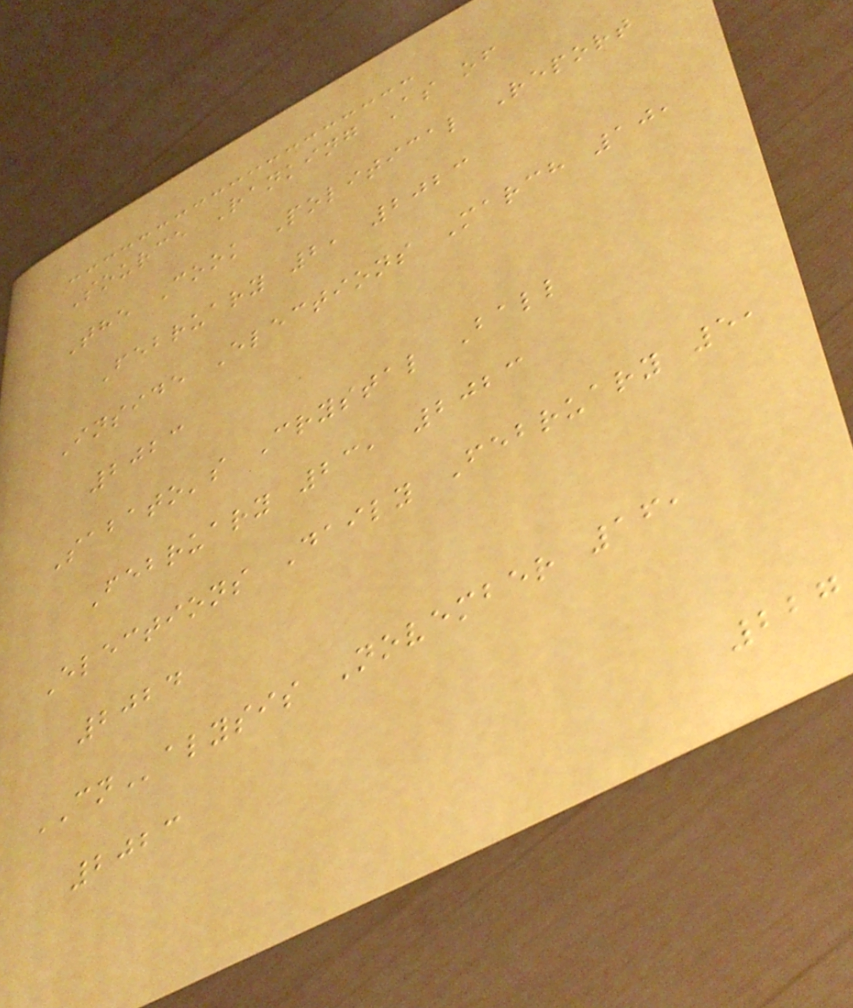Source Ranking As of
The Cook Political Report
February 2, 2023
Inside Elections March 10,
2023
Sabato's Crystal Ball
February 23, 2023
Elections Daily February 5,
2024
CNalysis November 16,
2023
227
